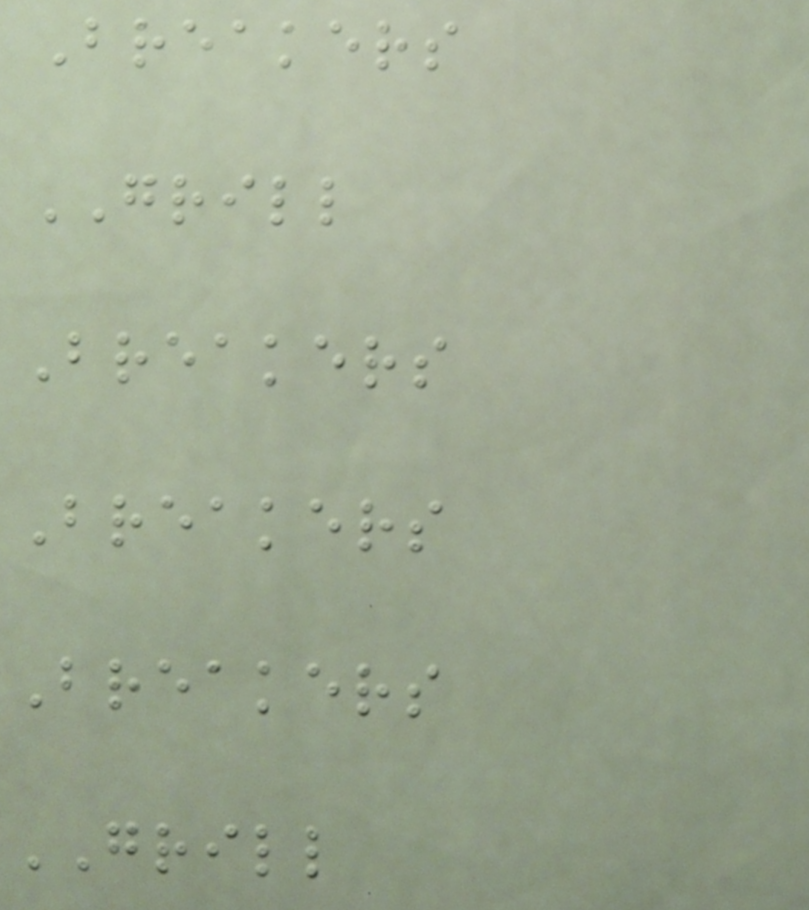Breakers
GRILL
Breakers
Breakers
Breakers
GRILL
